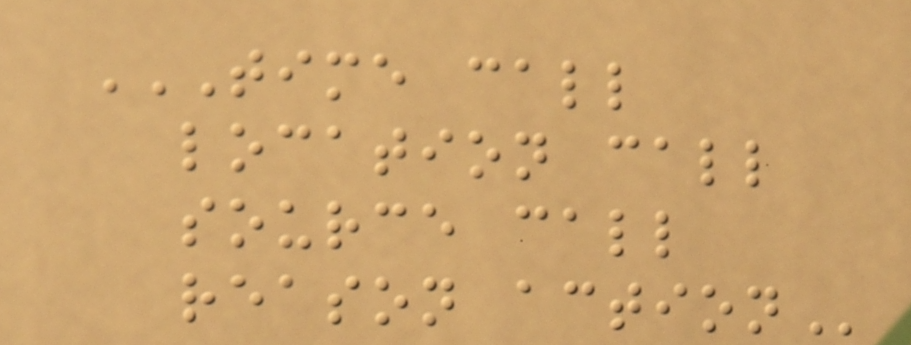TIME CALL
LOCATION CALL
SOURCE CALL
REASON ACTION
